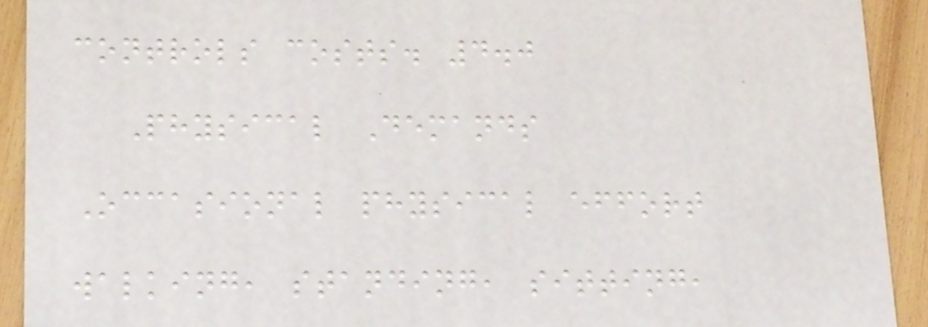controls costs. 4.0
Physical Demands
Occasional physical effort
walking, standing, sitting,
